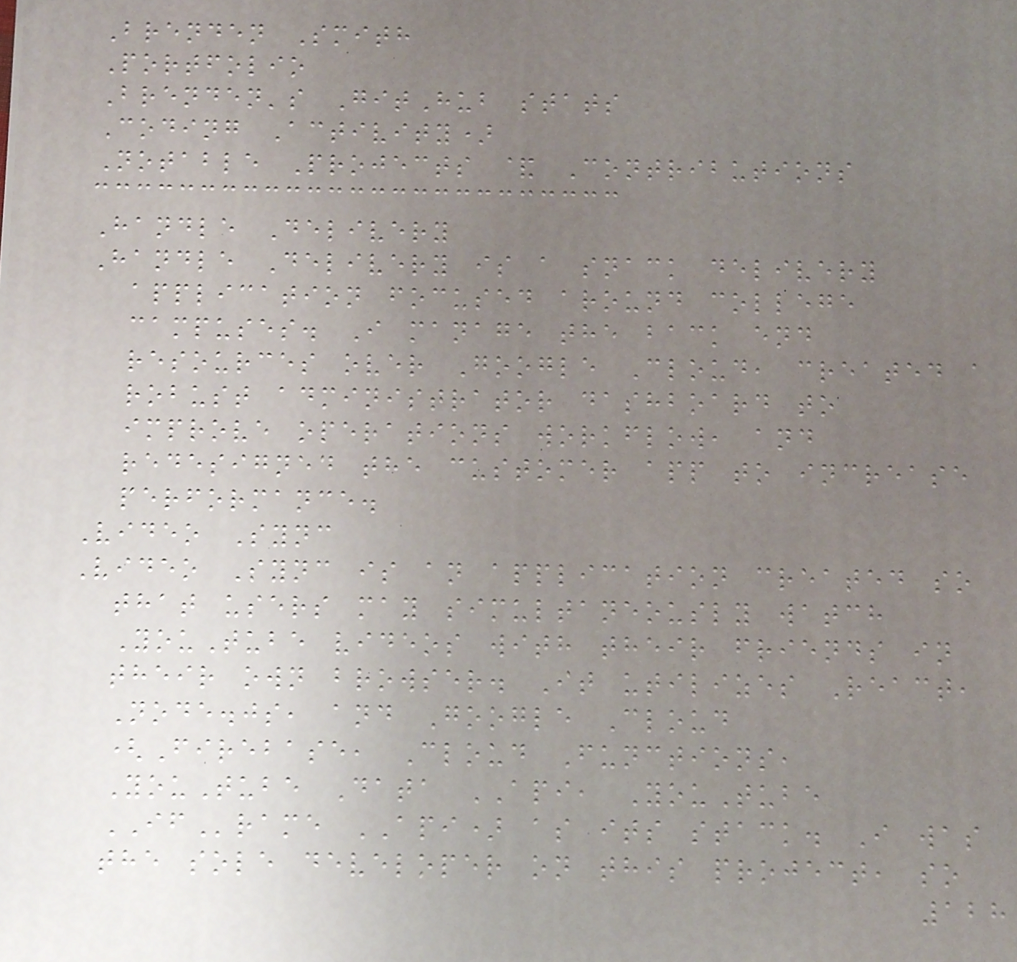Brenden Smith
Portfolio
Brenden's GitHub stats
Coding Activity)
Notable Projects & Contributions
Handle Delivery
Handle Delivery is a snack delivery
application focused around college
campuses. I manage the back end
resources over Google Cloud, created a
robust administrator dashboard to
improve operations workflow, and
redesigned the customer app to increase
performance.
Video Sync
Video Sync is an application created so
that users may simultaneously watch
YouTube videos with their friends in
their own browser. It utilizes React,
Node.js, and Google Cloud
(Firebase, Cloud Functions,
YouTube Data API, YouTube
IFrame API) as its stack. I was
the sole developer on this project, so
128
